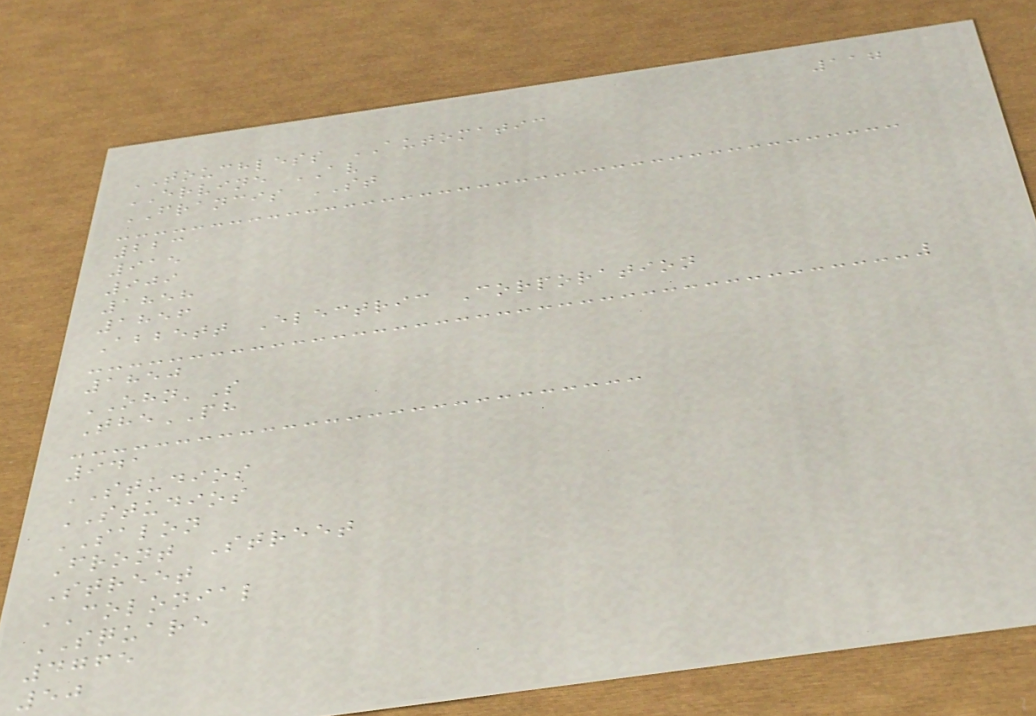117
TOUCHLESS AUTOMATIC
ERVINE AV
FRANCIS ST
223
915
909
1858
1856
Abbett Electric Corporation
1850
OHN'S
ThePH
941
STUDIOS
STUDIOS
SALON
Front Street
Street
COLONIAL
SQUARE
4765
50
